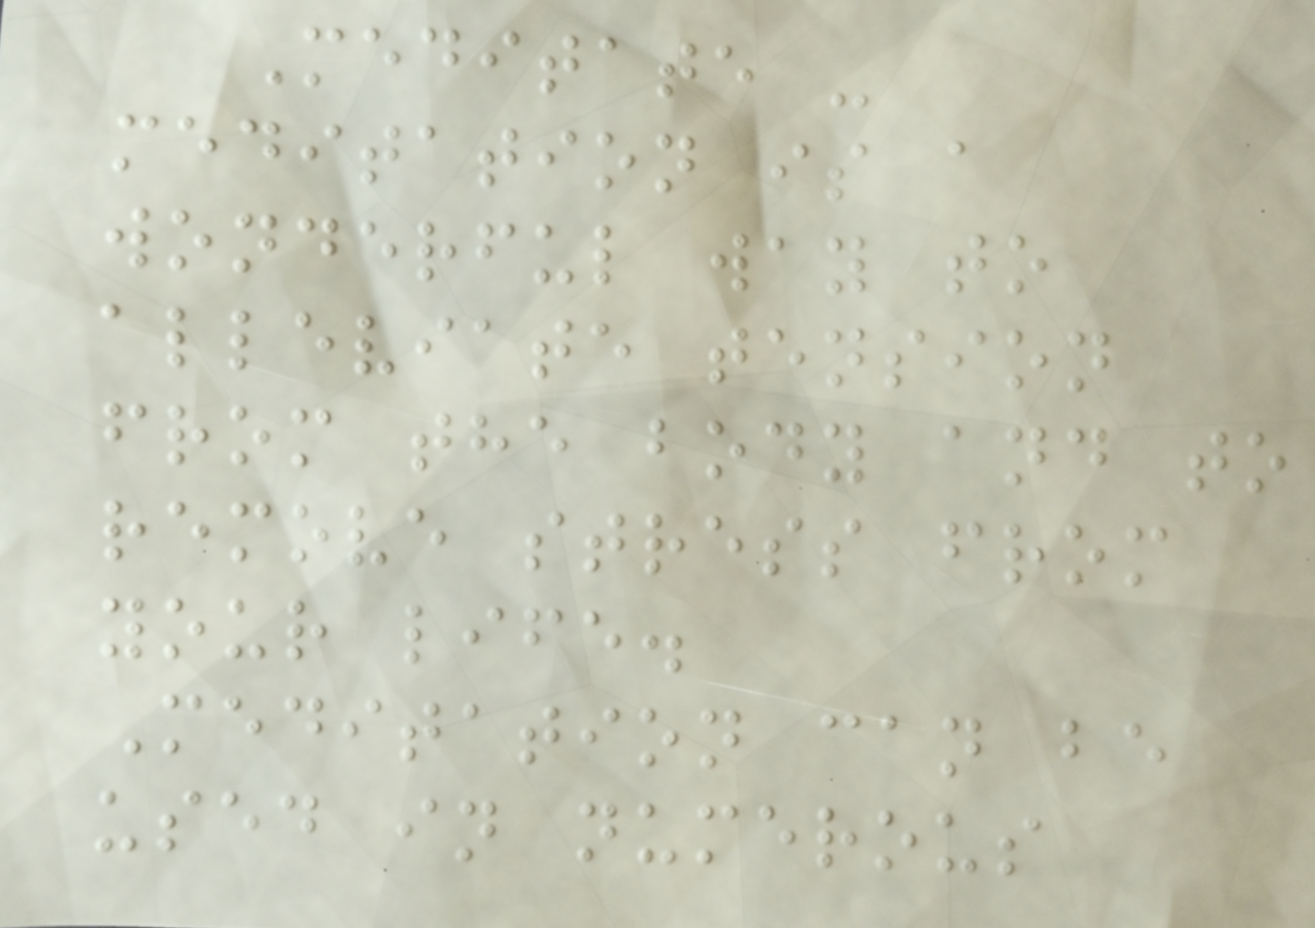Meditate -
meditation is a
wonderful way to
alleviate tension
from the body and to
remove stress from
your life.
Meditation can be
used in numerous
